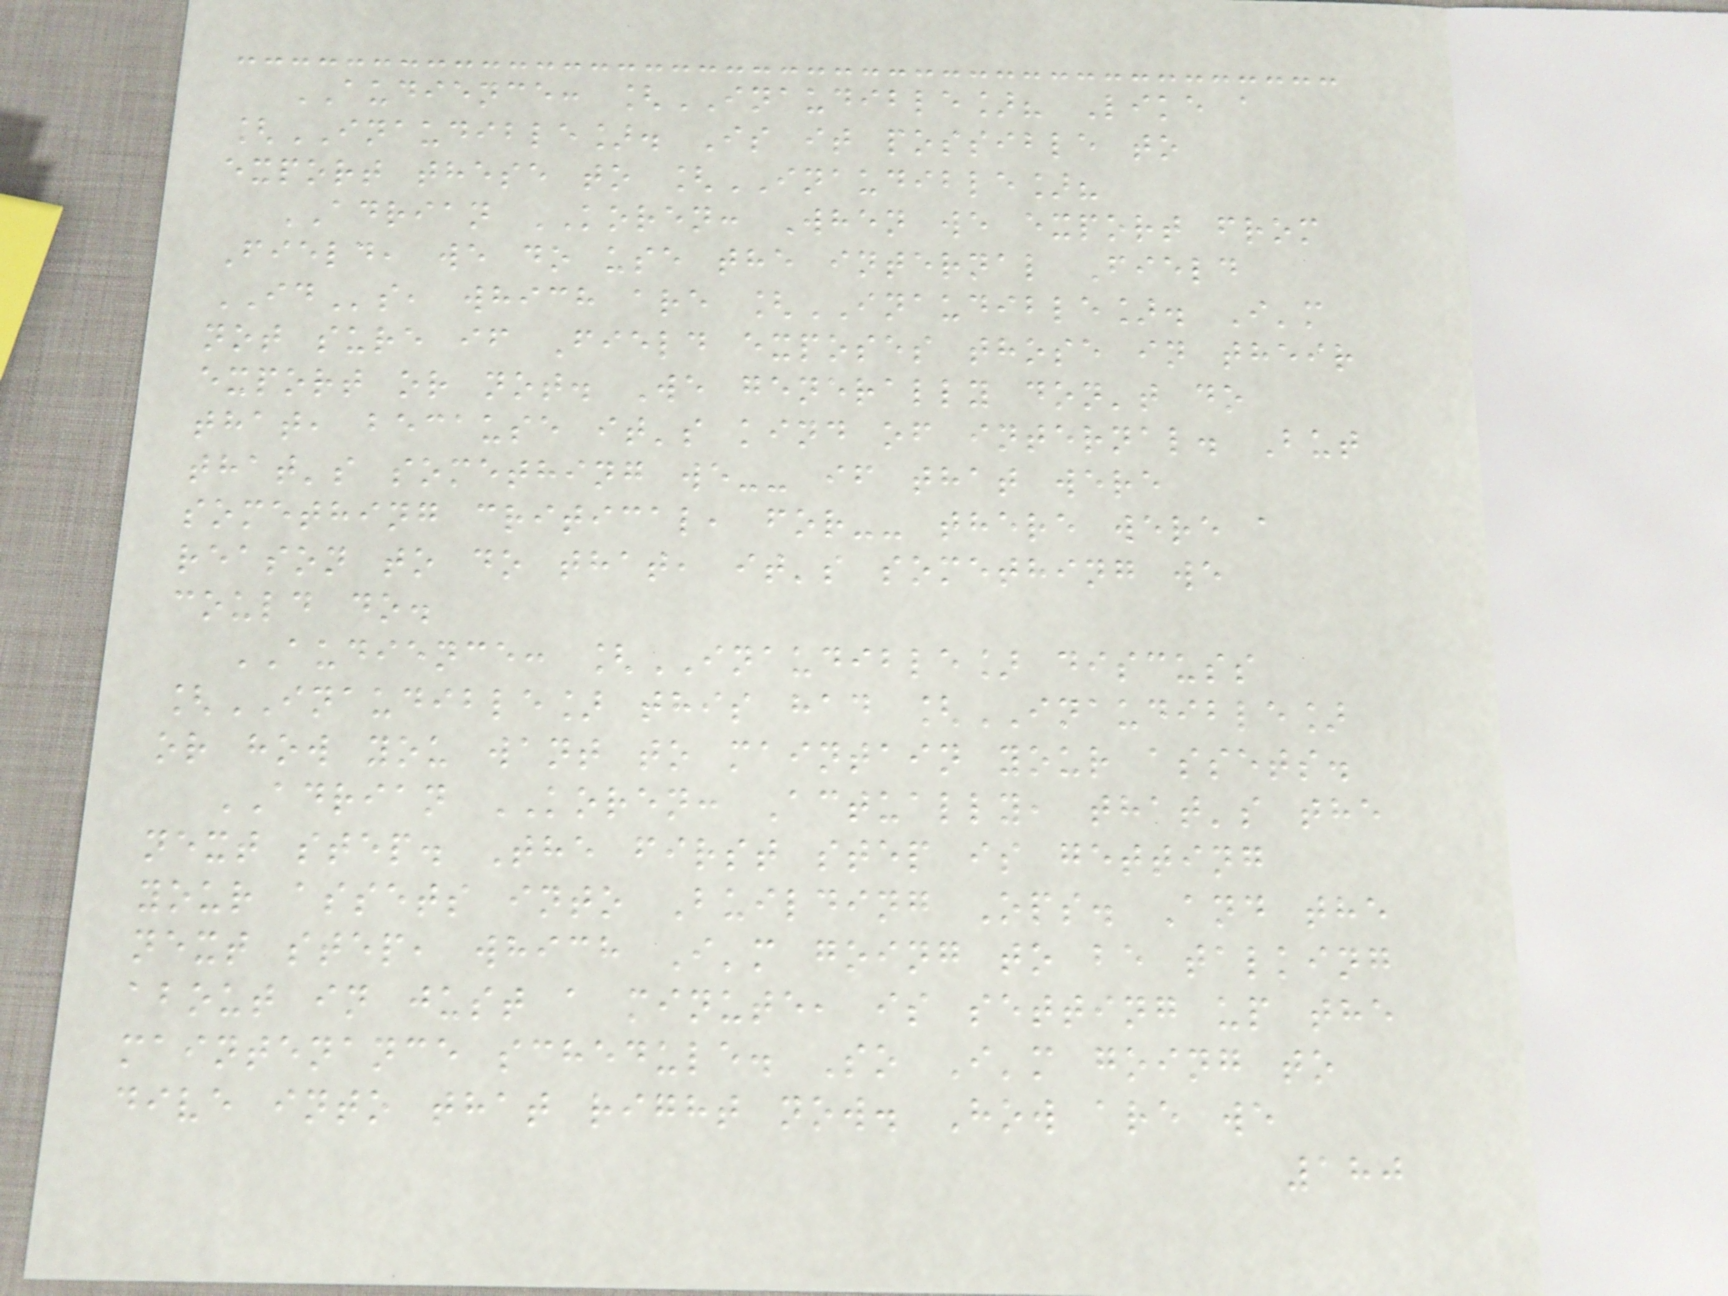AUDIENCE: [INAUDIBLE]? Like a
[INAUDIBLE]. Is it possible to
export these to [INAUDIBLE]?
ADRIAN KOREN: When we export from
Field, we do use the internal Field
IDs, which are [INAUDIBLE]. I'm
not sure if Field exposes those in their
export or not. We generally don't do
that, because it's kind of internal. But
that's something we-- if that were
something critical, for-- there were a
reason to do that, it's something we
could do.
AUDIENCE: [INAUDIBLE] discuss
[INAUDIBLE] this had [INAUDIBLE]
or how you want to maintain your assets.
ADRIAN KOREN: Actually, that's the
next step. The first step is getting
your assets into Building Ops. And the
next step, which I'm going to be talking
about in just a minute, is setting up the
maintenance schedule. So I'm going to
dive into that right now. How are we
180
